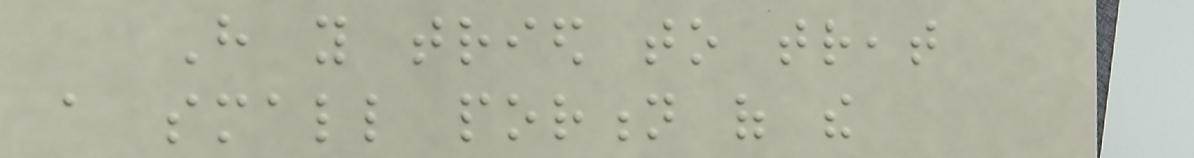Have you tried to treat
a small portion of the
